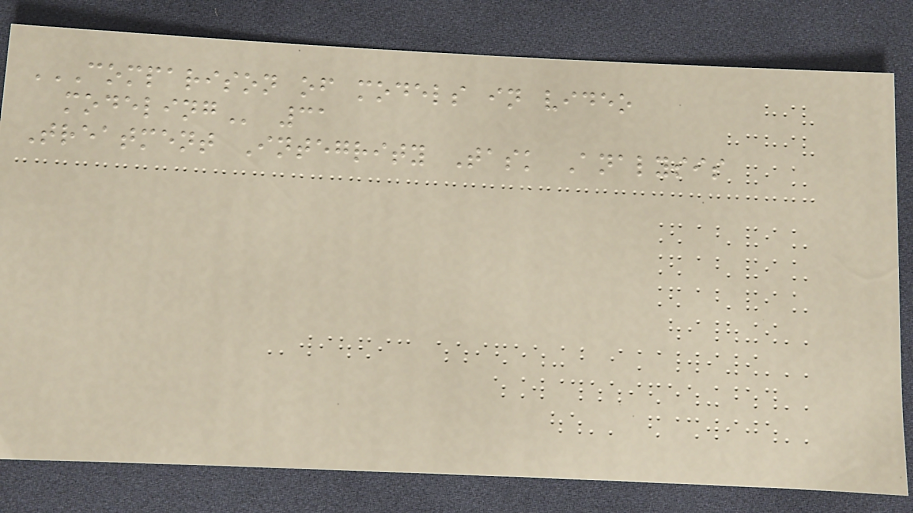COMPARISON OF MODELS IN VIDEO
MODELING 31
Treatment Integrity Task Analysis
